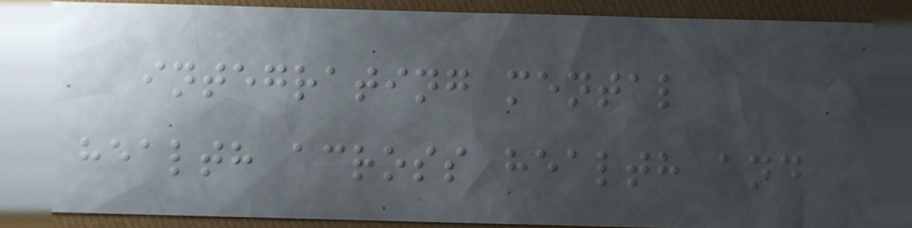integrating mental
health across health and
